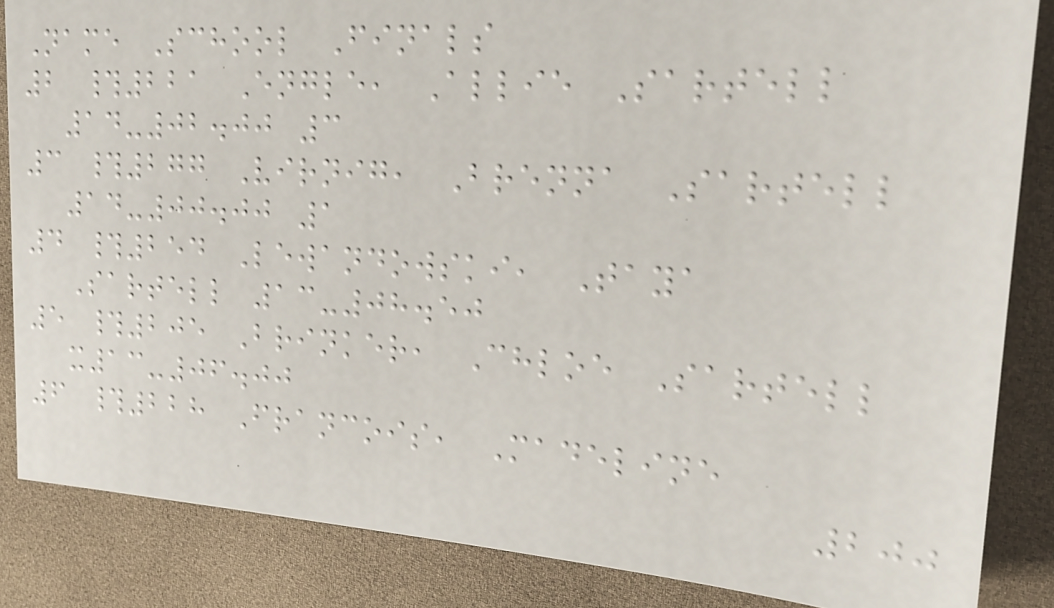Name School Finals
2 #221 Engle, Allie Sartell
14-02.00 3
3 #277 Virnig, Brenna Sartell
14-00.00 1
4 #254 Lewandowski, Taya
Sartell 13-08.50
5 #205 Brinker, Chloe Sartell
x13-06.00
6 #228 Francois, Madeline
200
